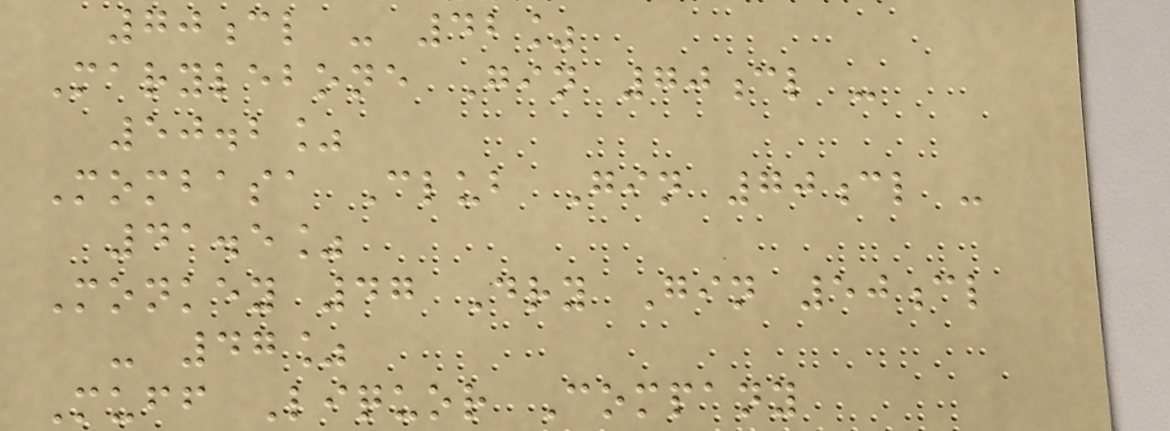70cl - 42%
Marylebone Gin 70cl -
50.2%
Mombasa Club Gin 70cl -
41.5%
Monkey 47 Dry Gin 50cl
- 47%
Muff Liquor Company
